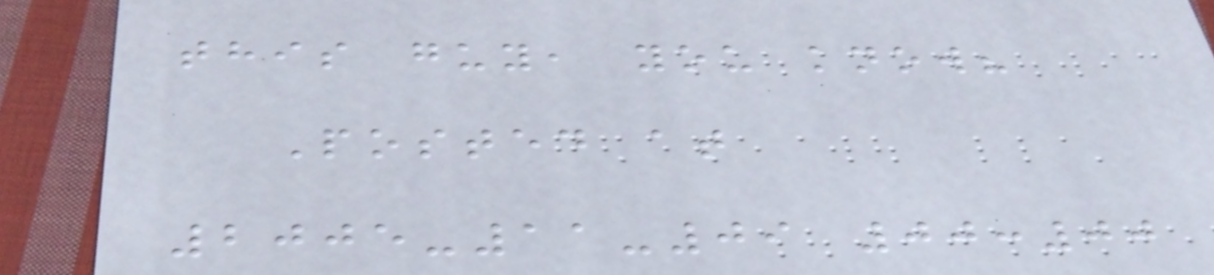this guy, you know?
Posted at
2005-11-09 00:00
